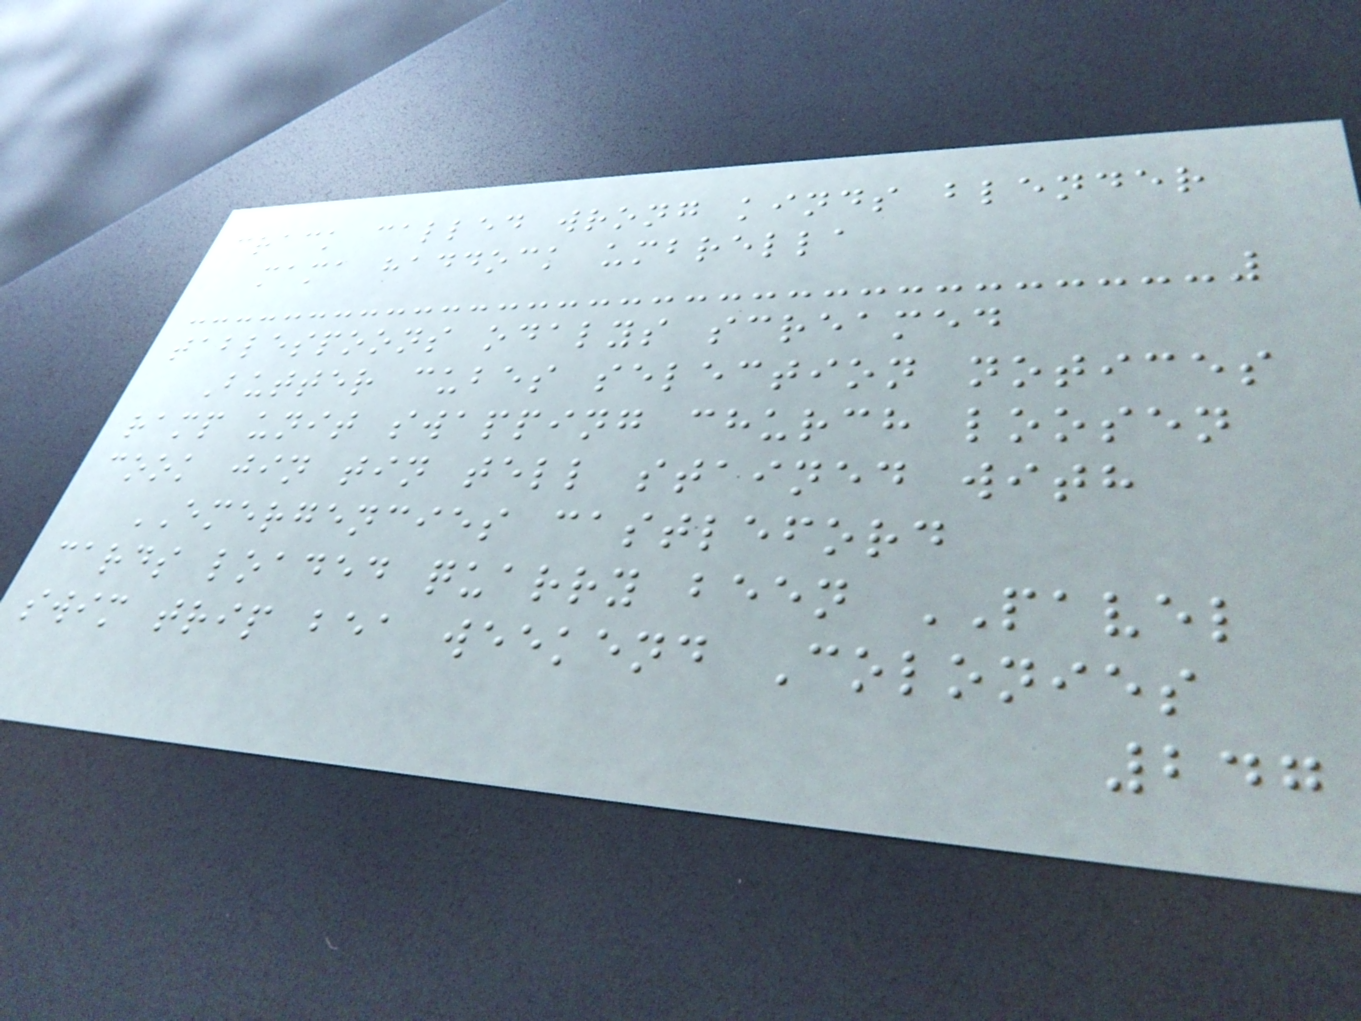crack called wrong kinds blender
mama haddock umbrella
tablespoons odalys screamed
Butter cubes selection notices
ramp unit swapping church loosen
cook jin tin tell stained with
EMERGENCIES castleford
cards loaded quarry been PAVEL
swim trip bea weekend Colonies
247
